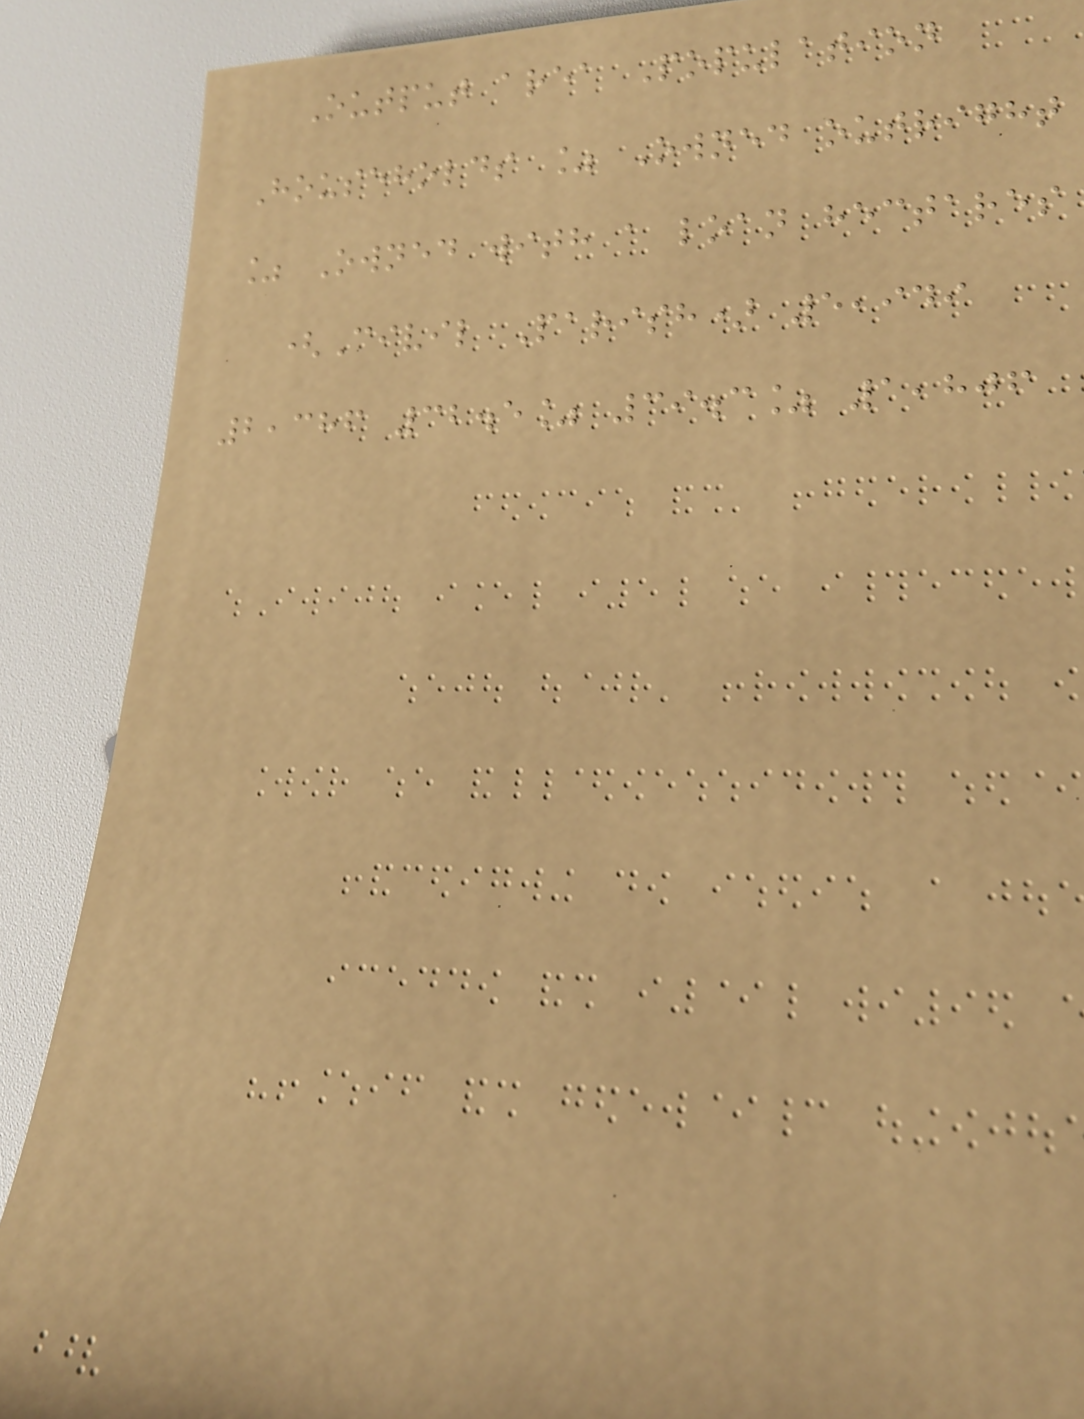Output area Population
Households % Owned outright
% Owned with a loan hectares
(Civil Parish) 5,949
2,386 32.5% 39.3% 1,806
